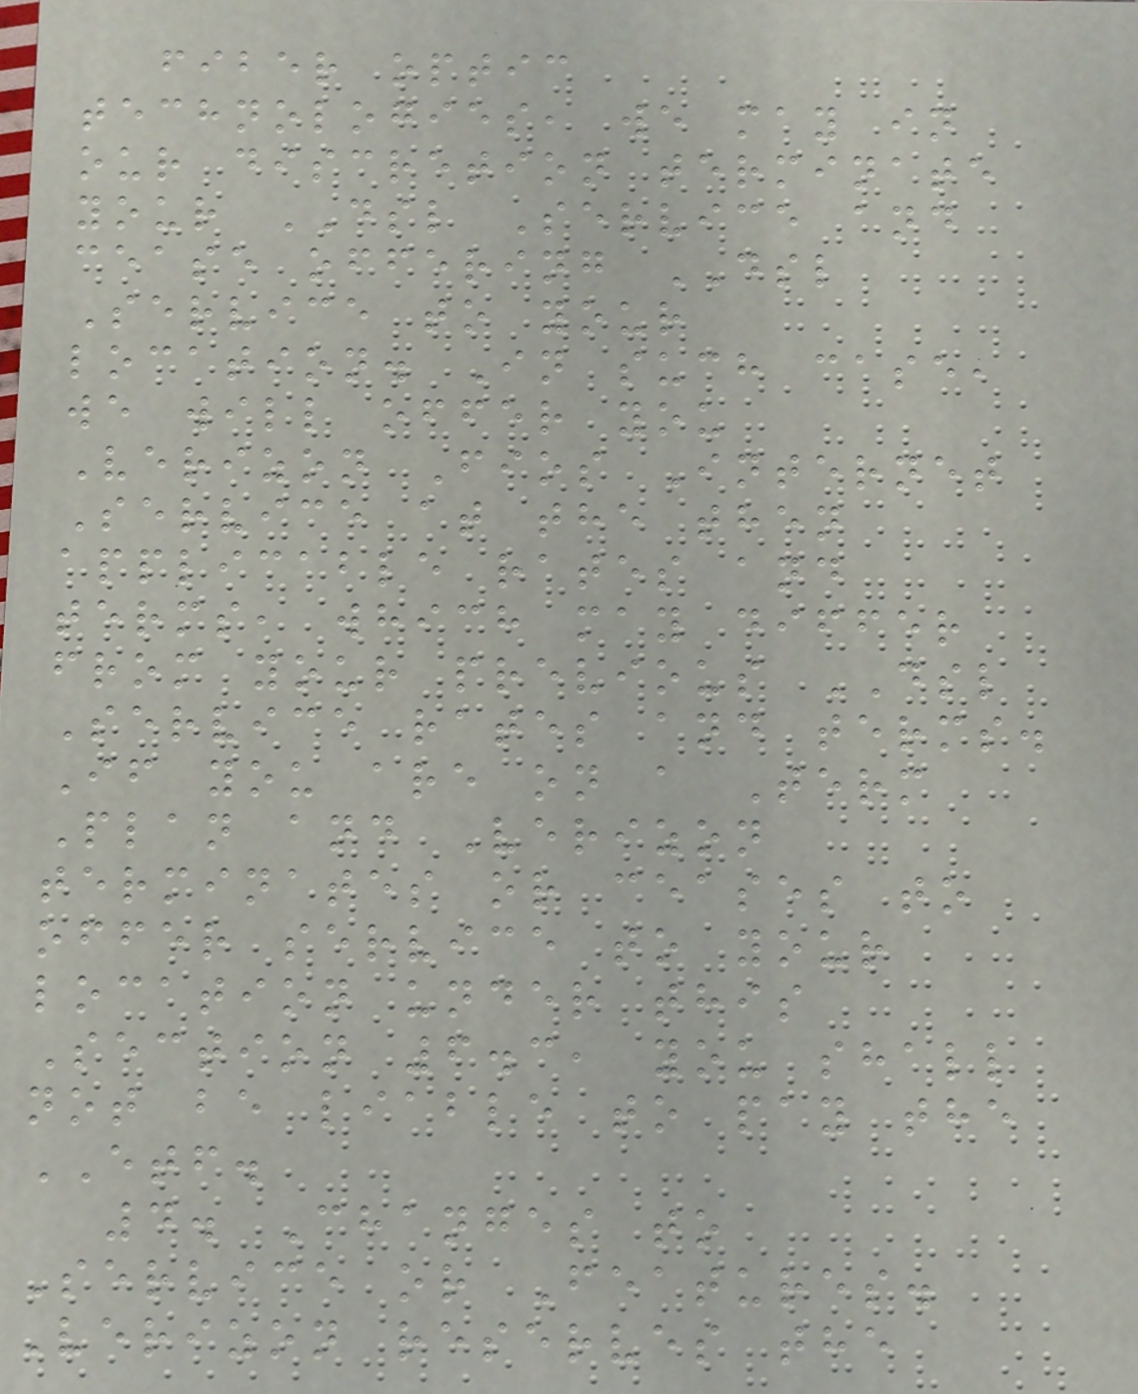fiber optic
technologies, we may in
our discretion terminate
your DSL Service and
cease offering DSL
Service to your
location. In such case,
we will offer you
Verizon Fios Internet
Service at the then
applicable rates and
terms, which may differ
from your previous DSL
Service rates and terms.
If you are on a Term
Plan and Verizon
terminates or ceases to
offer service to your
location under this
Section 6.3, you shall
not be liable to pay the
ETF.
4. Changes to
Service or Features.
Verizon reserves the
